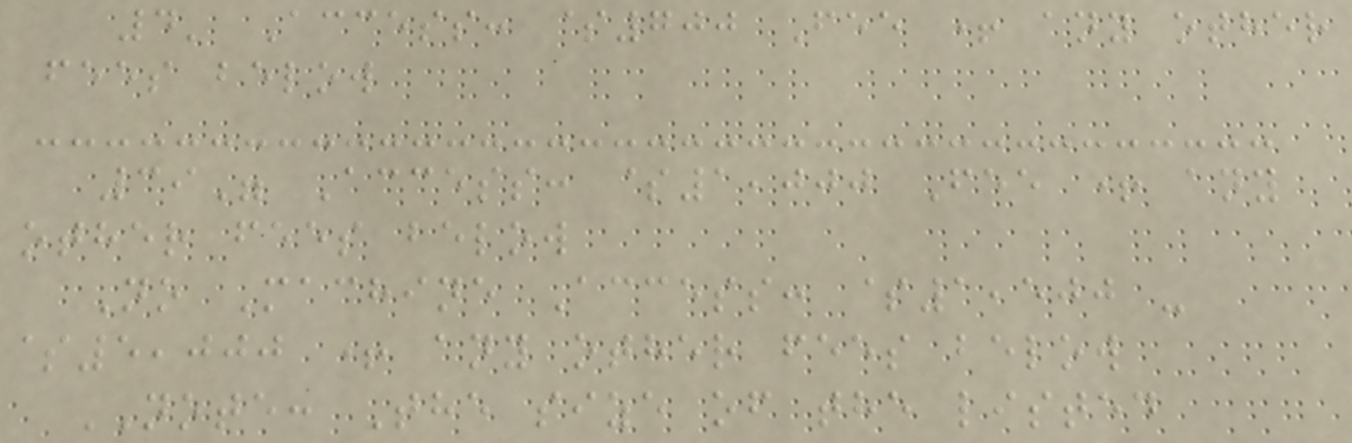4' Access: $700 Fee + any other
fees below
39" Access: $1,000 Fee + any
other fees below
No Machine Access: $1,500 -
$5,000 + any other fees below
NOTE: The size of the listed
